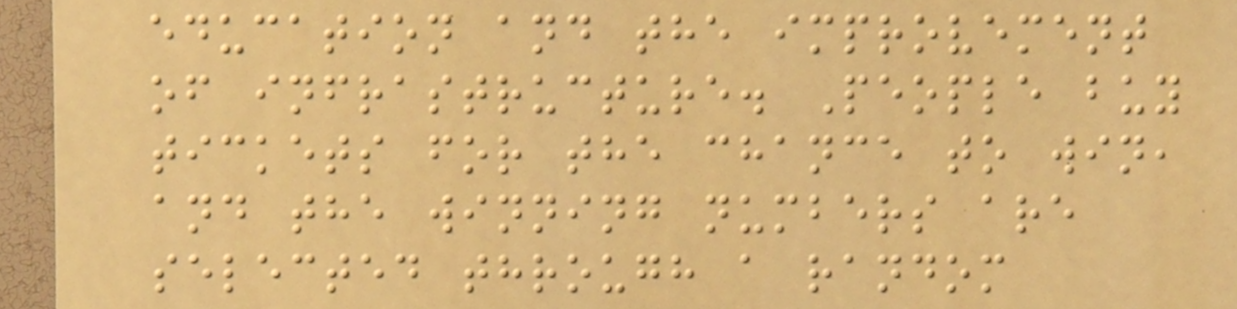education and the improvement
of infrastructure. People buy
tickets for the chance to win,
and the winning numbers are
selected through a random
